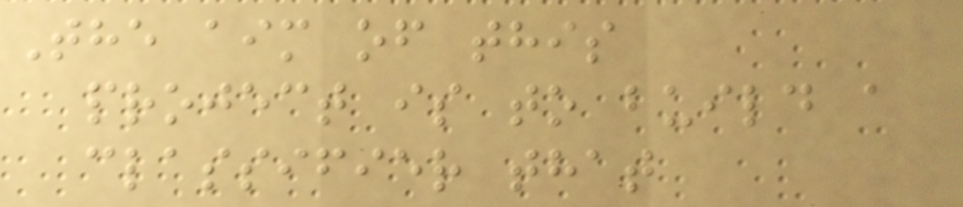The aim of this
project is to build a
classifier that
